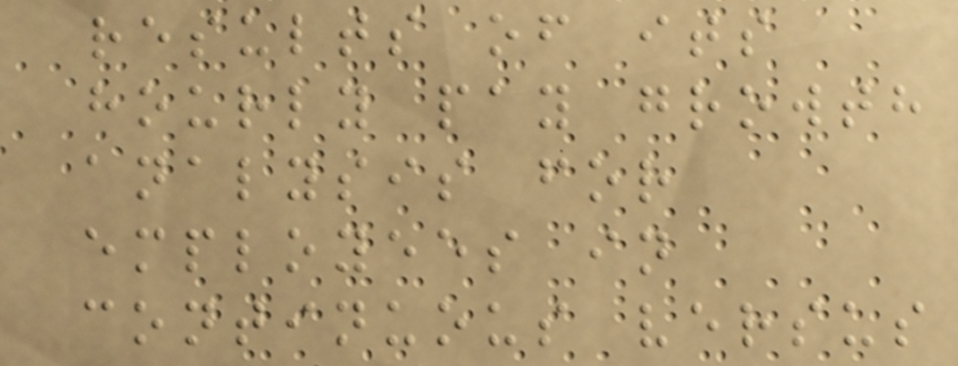results of its
hourly pay growth
analysis for
employees in
continuous versus
